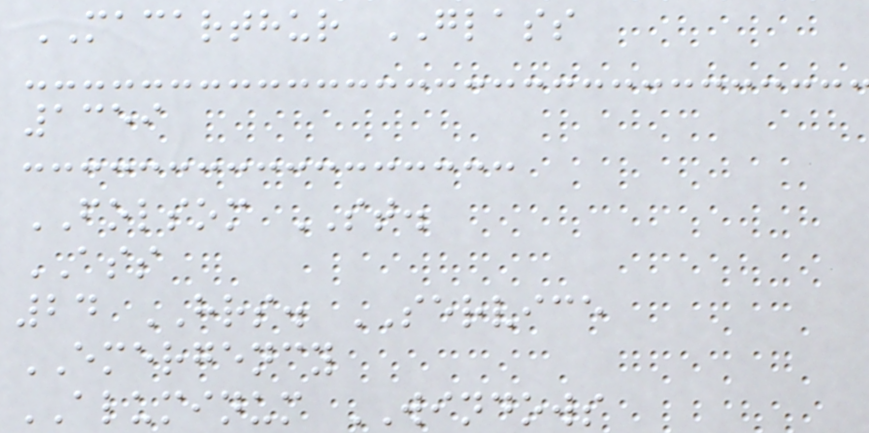MACARTHUR GLASS
1359
FOLSOM ST.
ASS
24 HRS. SERVICE
EMERGENCY
ALUMINUM WINDOWS
